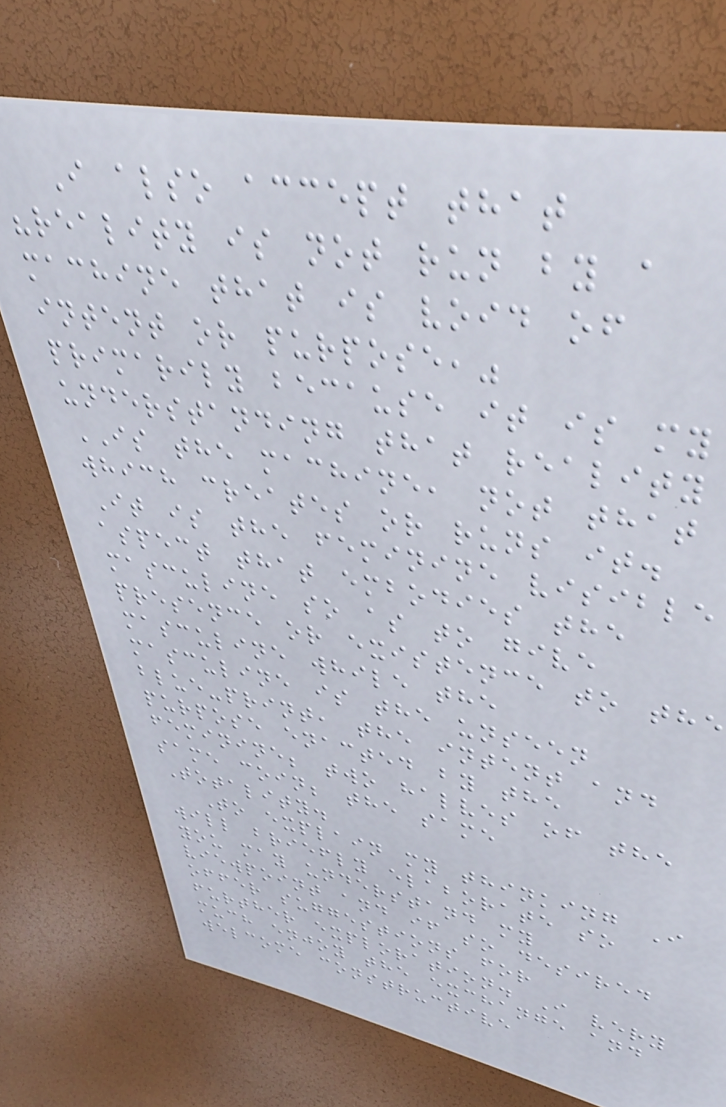I also accept that
"reality is not run by a
machine that is void of
intent or purpose,"
primarily because it is my
understanding that reality
IS the machine, not that
which creates or runs it.
It is the feminine visible
aspect that embodies the
masculine so as to give
presence or existence to the
masculine while the
masculine is the unseen
blue-print, the intent and
purpose enacted by the
feminine; two halves of the
same coin; the same
Totality.
To explain my thinking I
will briefly elaborate so
you may understand my
viewpoint and if so desired
offer suggestions for
further exploration. I very
much enjoy the exchange and
welcome constructive
